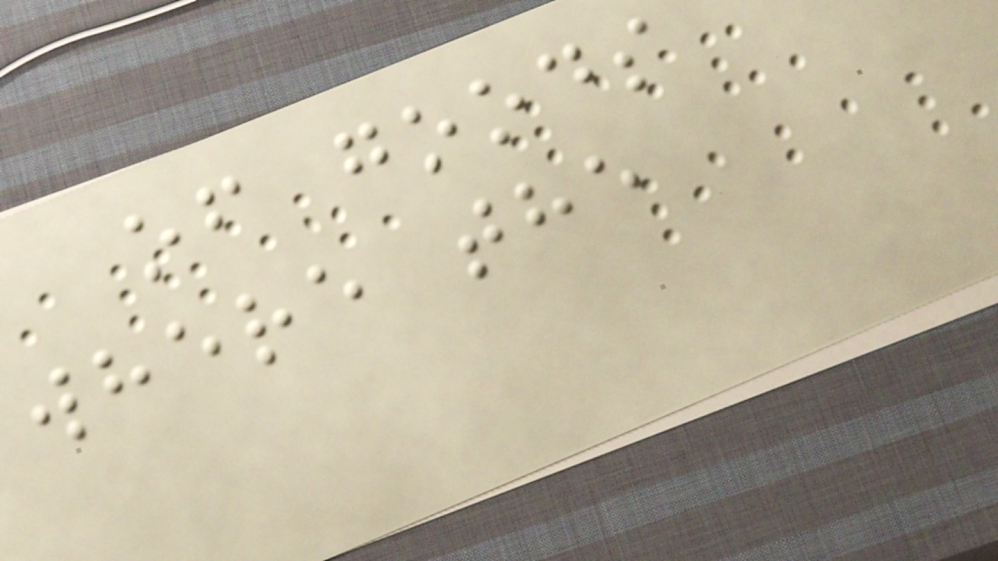of goods
where the
